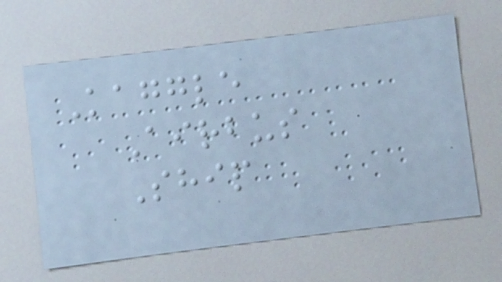Kaggle
Airbus
Ship
